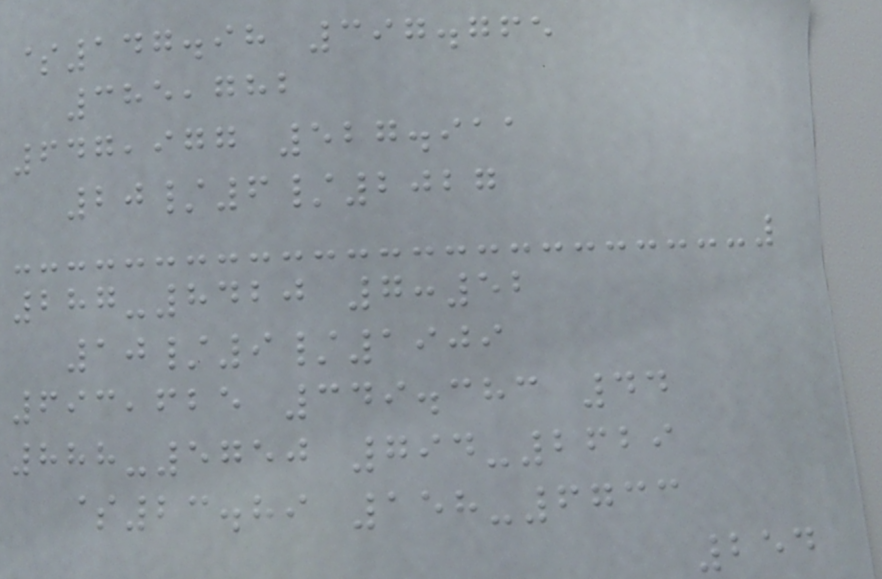$147.98 397.765
385,782
647,977 527.911
20/6/2027
287-8420 7:52
10/9/1909
693,625 349.383 44
888-5750 794-2629
$23.89 158-6733
254
